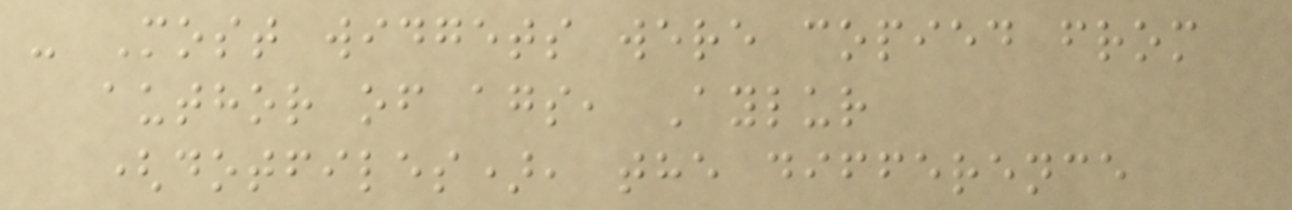- Most widgets were copied from
author of ags, Aylur
(dotfiles), the difference
